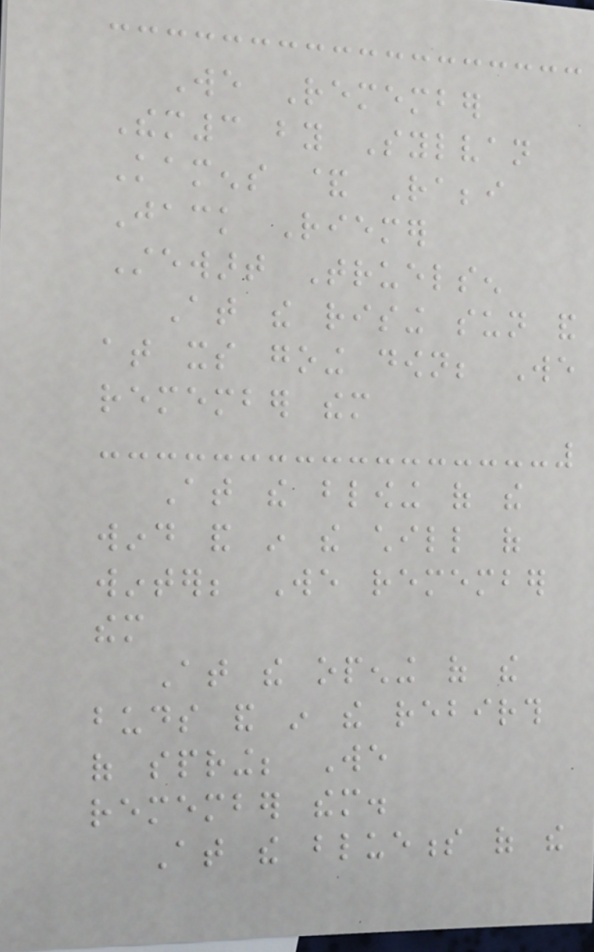We Remember
Them3 by Sylvan
Kamens & Rabbi
Jack Riemer
Stewart Truelsen
At the rising sun and
at its going down; We
remember them
At the blowing of the
wind and in the chill of
winter; We remember
them
At the opening of the
buds and in the rebirth
of spring; We
remember them.
At the blueness of the
